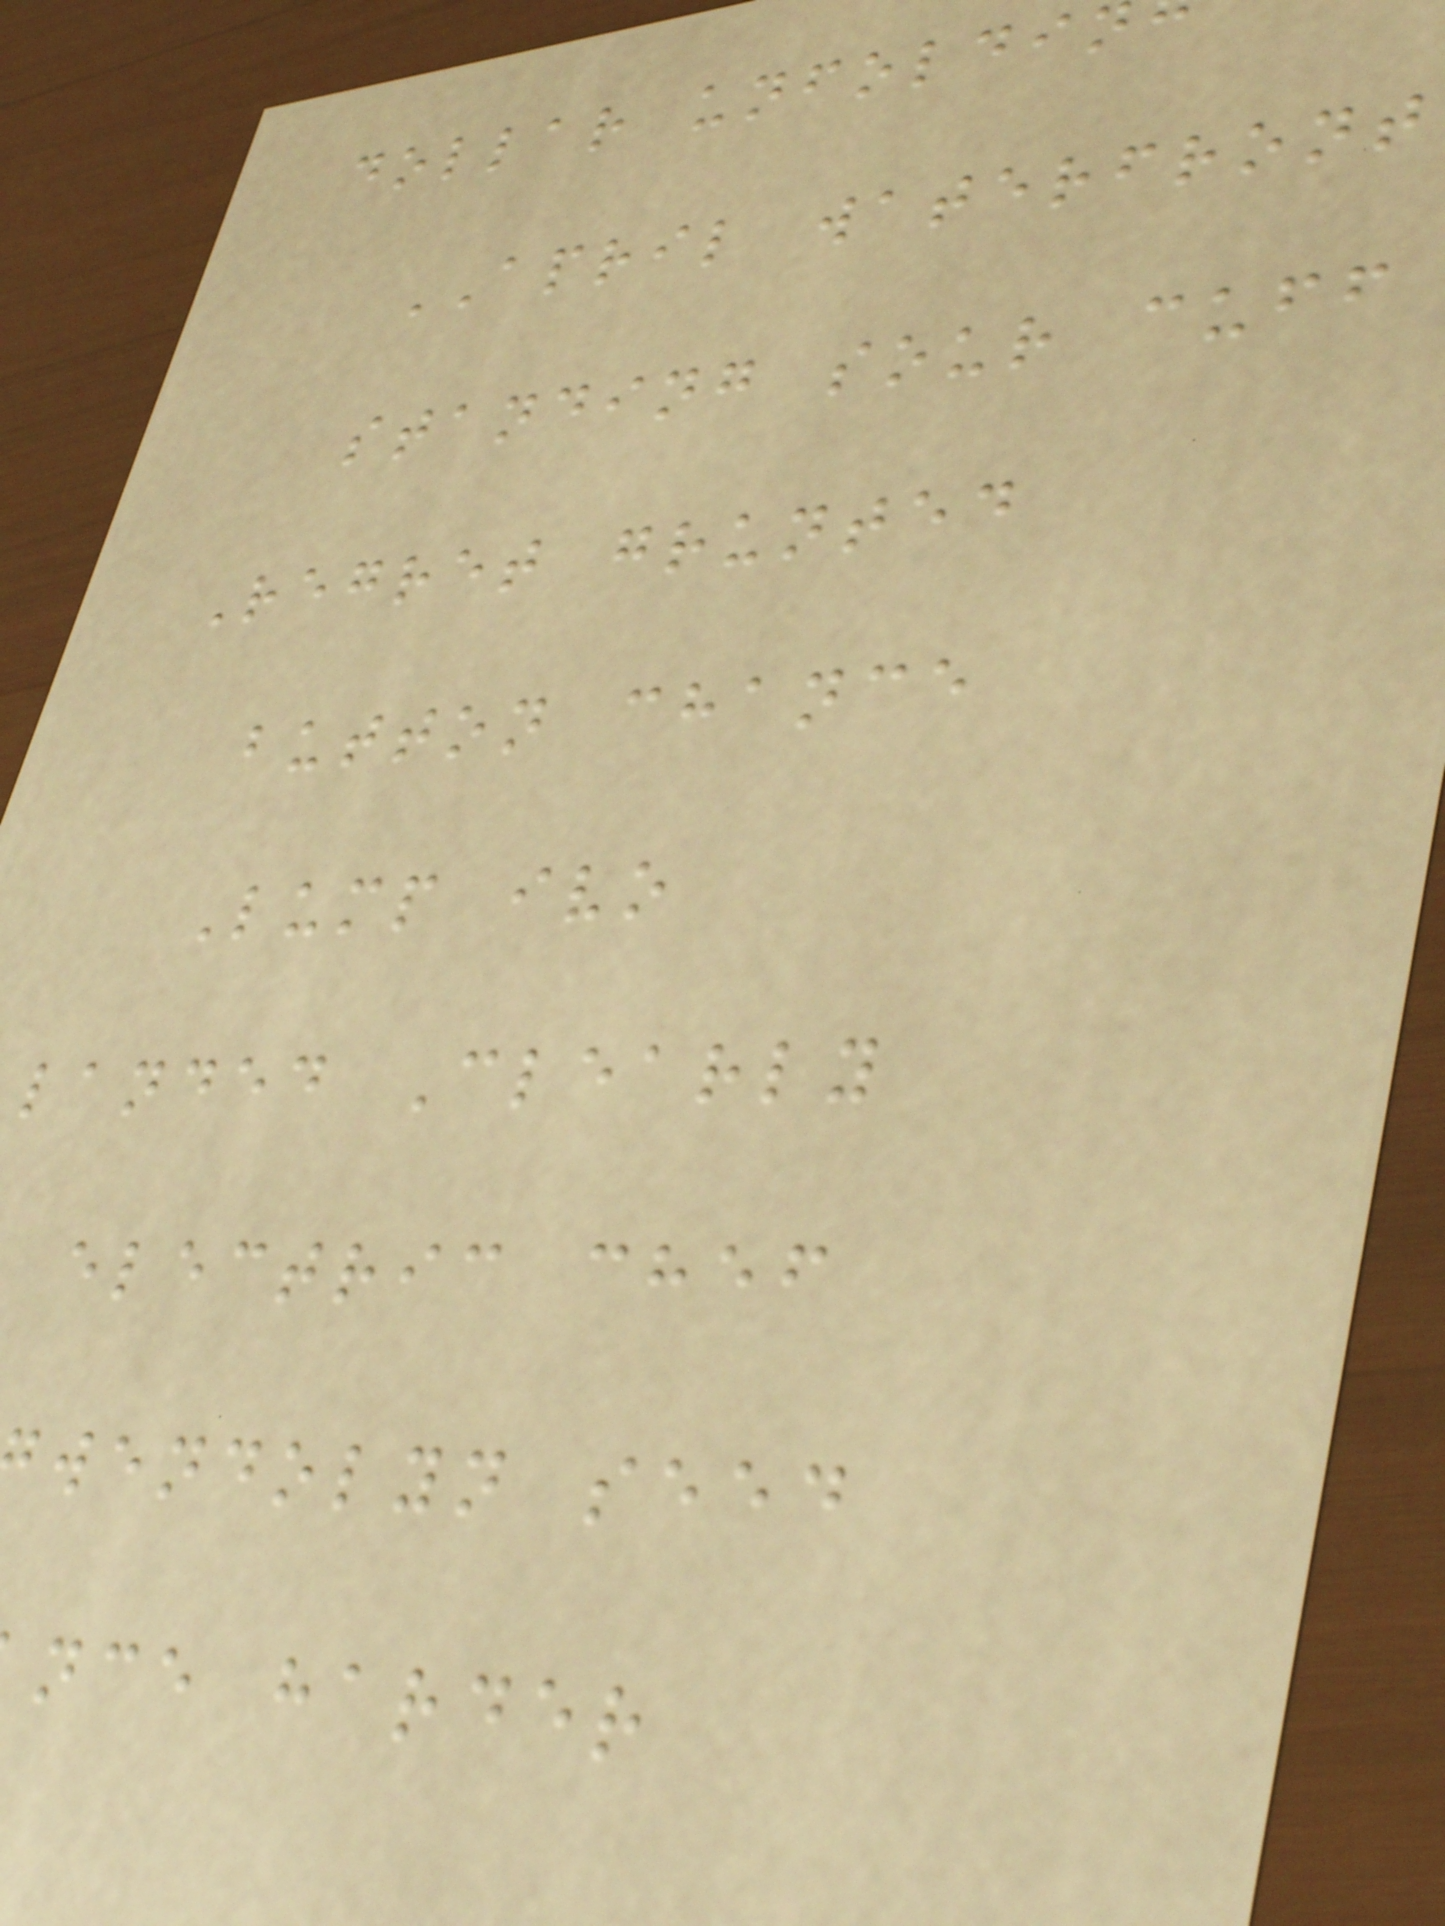dollar unfoldi
APRIL waterfront
standing sour cuff
Regret grunted
button chance
Lump ivo
landed Clearly
electric chef
wendolyn seed
nce harder
